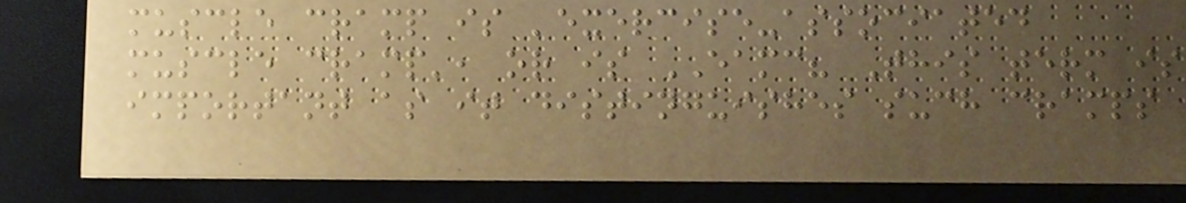muscle cramp is 'exercise-associated
muscle cramp', or is EAMC? This term is
important as it distinguishes such cramps
